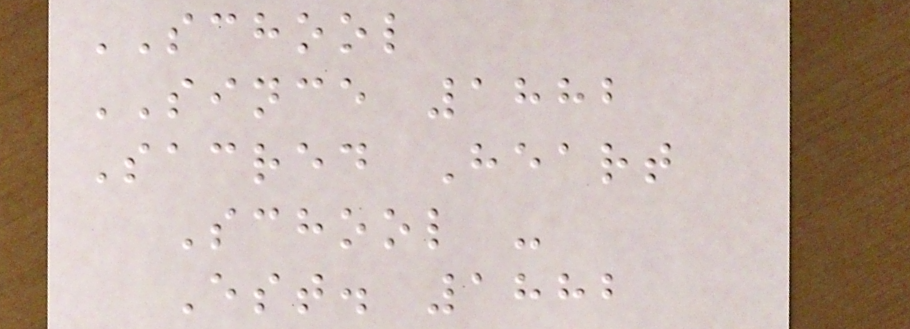SCHOOL
SINCE 1882
Sacred Heart
School -
Est. 1882
